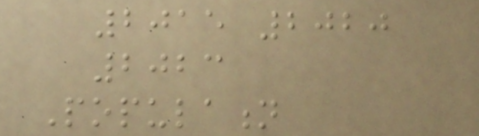2015 2020
2023
Population
